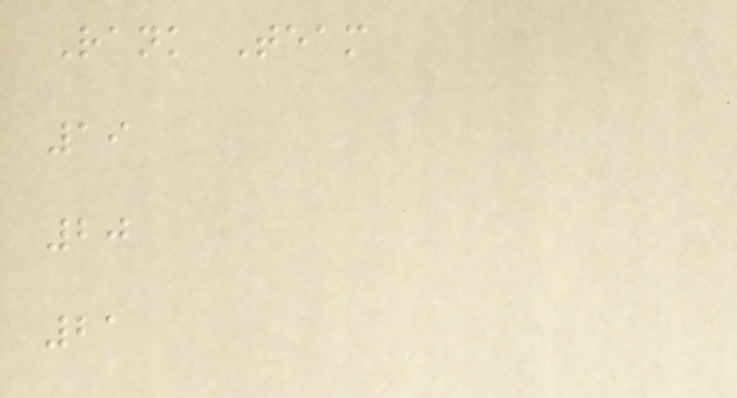Rank Team
19
20
21
